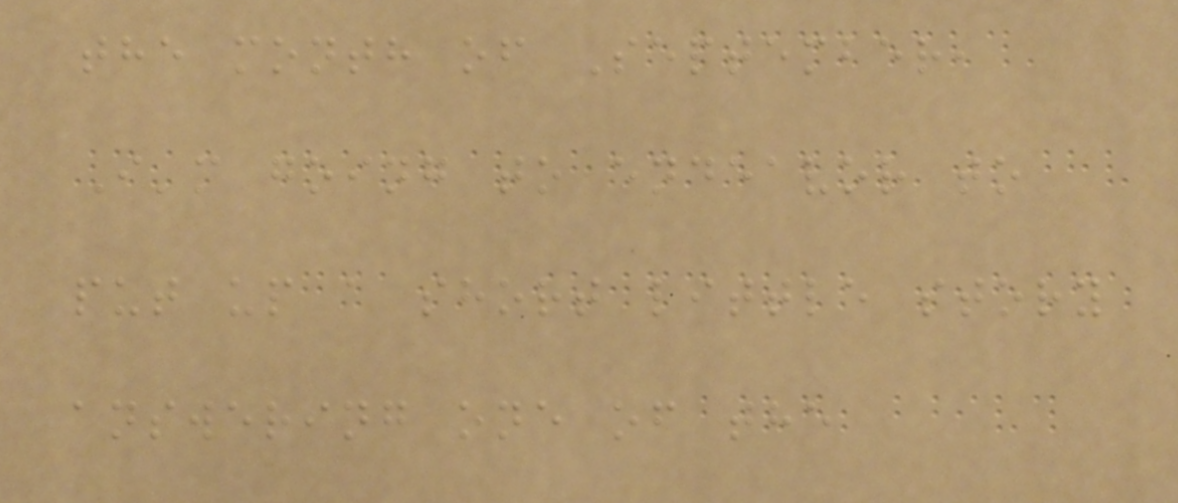the month of September,
I'm going to endeavor to
put up a short little story
answering one of the
